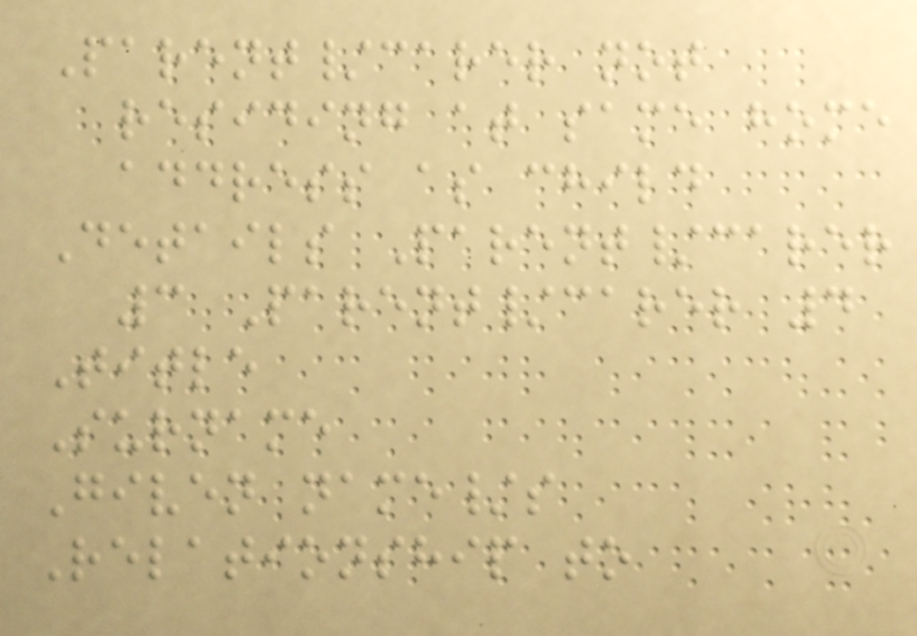Parent/carer not
residing at same home
address as child
Details Parent/carer
3 Parent/carer 4
Title
Surname
Given name/s
Relationship to
